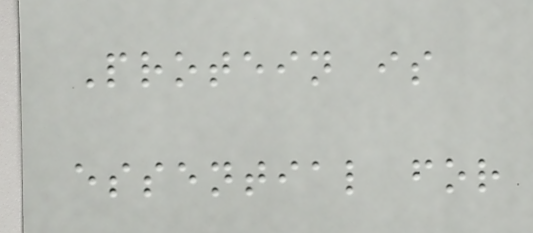Protein is
essential for
